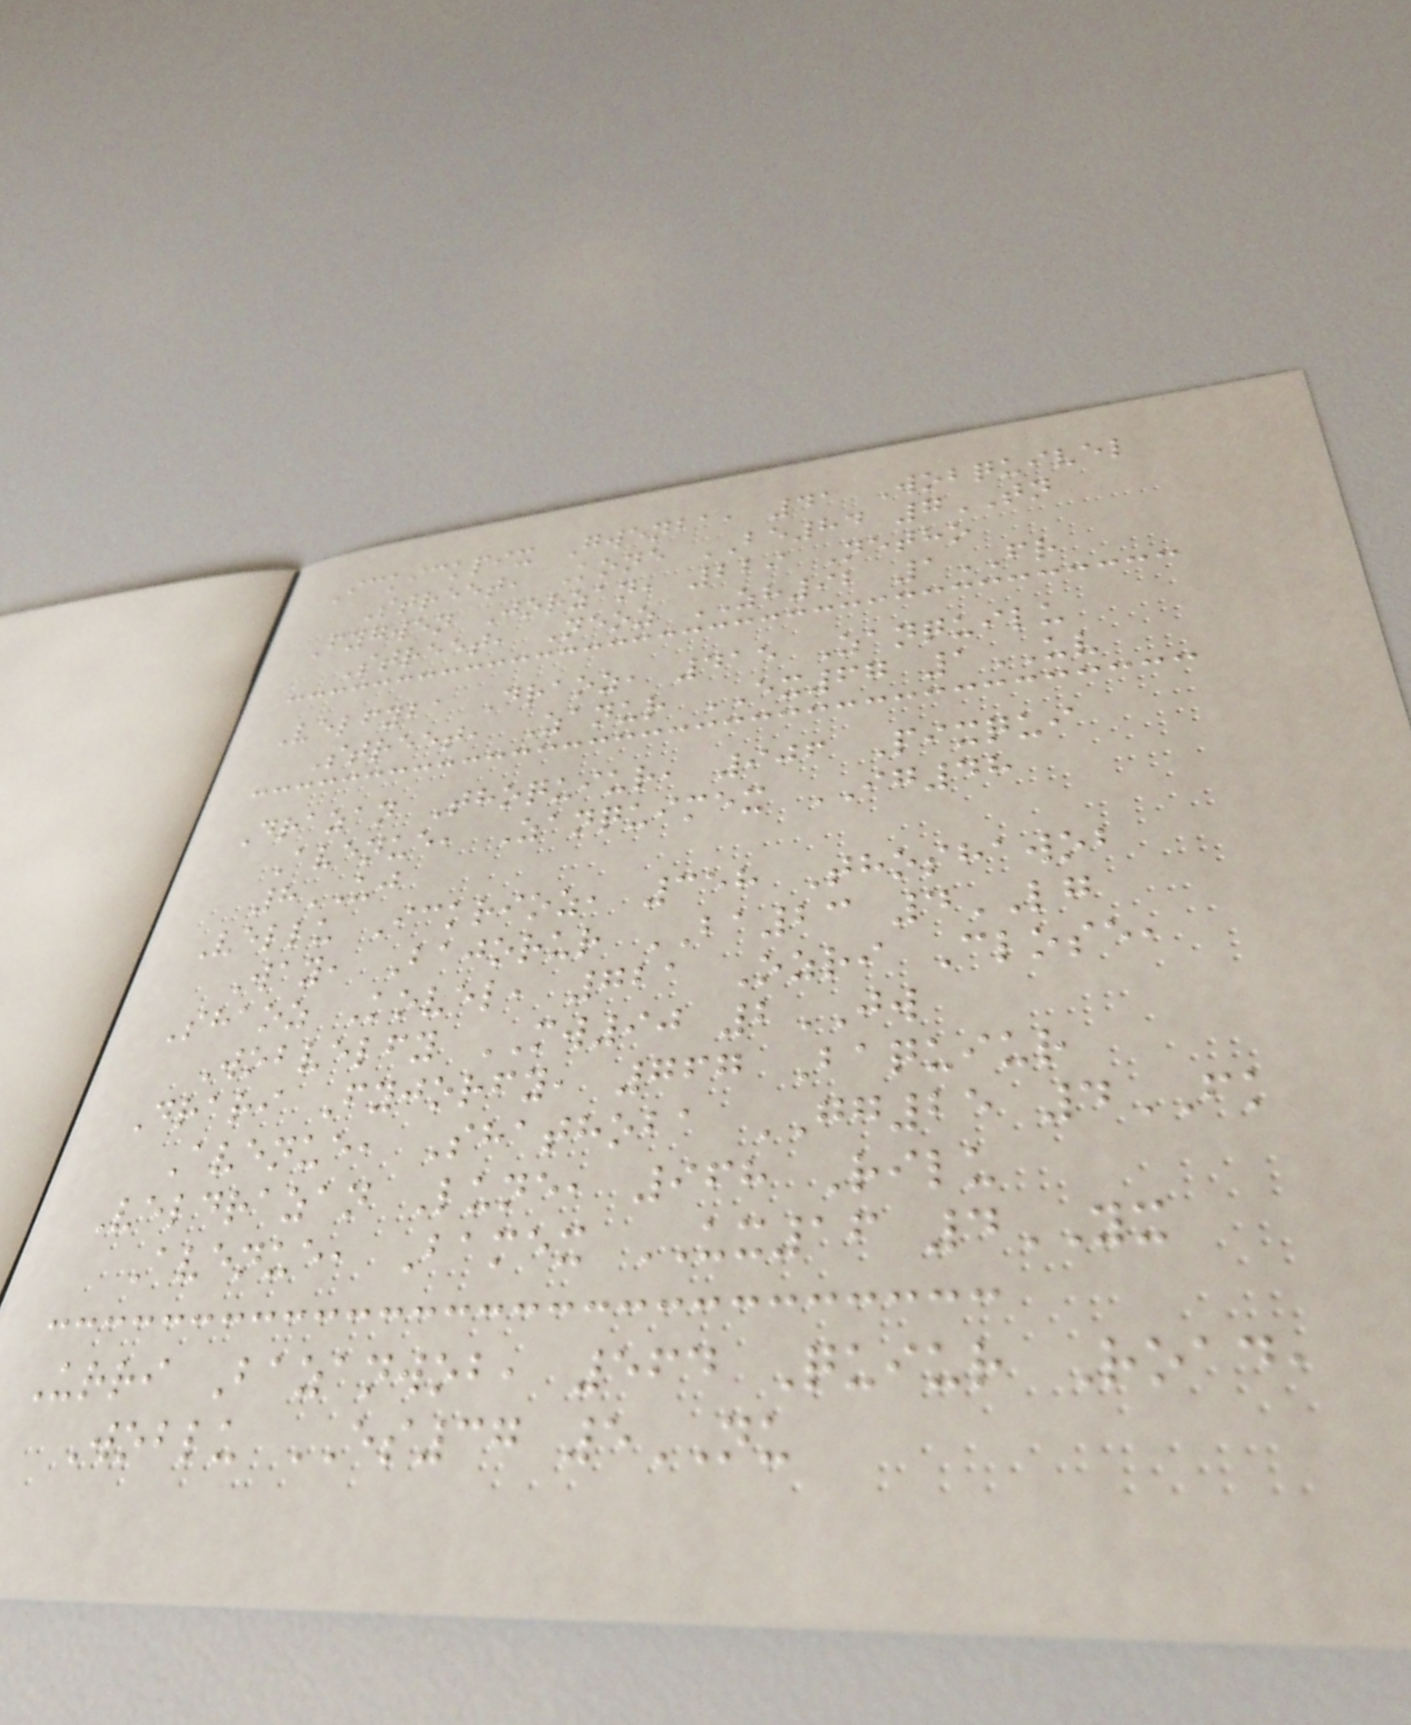Ickickpix Gwenba, 41 Wobquivel
Street, Kone BE84 7TN
Fygwen Jorzan, 229 Netho
Street, Neoz ZH92 1FR
Velfyba Draoz, 415 Zanquilu
Street, Zanur EX67 1UV
Drazan Thoquiur, 906 Pixqui
Avenue, Zanquimex IG48
8UJ
Vellu Ickrioz, 358 Thoshawob
Way, Bajorur BA23 4LG
Shaoz Kovel, 721 Ozri Close,
Wobvelfy MW90 2JW
Drari Fyjorfy, 767 Baquiur
Avenue, Shathoba GG25 4FK
Veldrazan Lune, 968 Rilu
Avenue, Bamex UX16 4YX
Urri Bazanwob, 564 Quiur Road,
Woblu ES37 5NU
